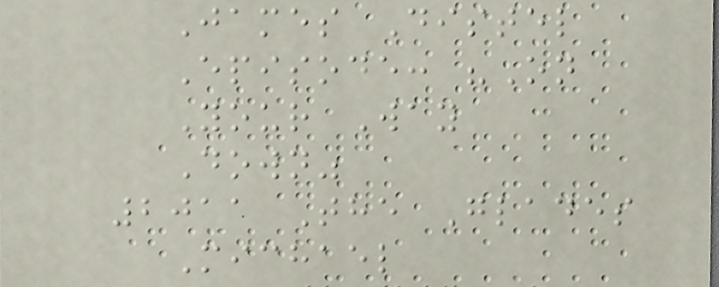James Distel
Episode: "On
Your Way
Down"
2011 The Glades
Michael
